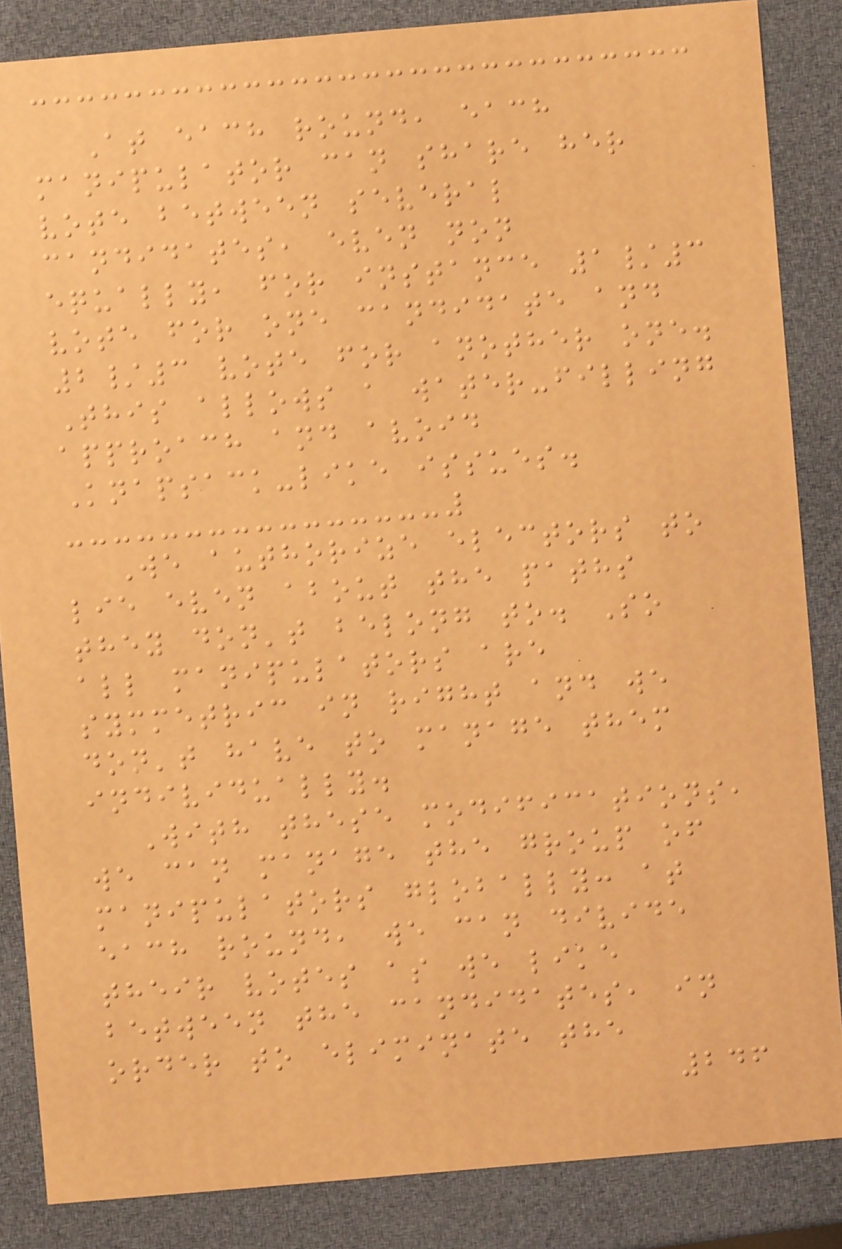At each round, each
manipulator can share her
vote between several
candidates, even non
equally, for instance 1/3
vote for one candidate and
2/3 vote for another one.
This allows a water-filling
approach and avoid
Knapsack-like issues.
We authorize electors to
lie even about the paths
they don't belong to. So
all manipulators are
symmetric in right and we
don't have to manage them
individually.
With these modifications,
we can manage the group of
manipulators globally: at
each round, we can divide
their votes as we like
between the candidates, in
order to eliminate the
246
